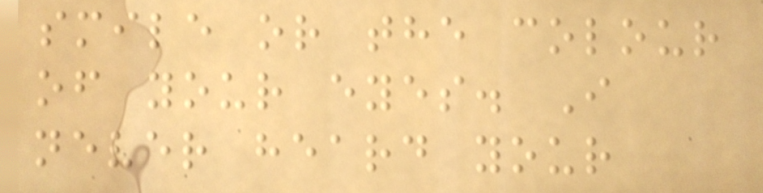smile or the colour
of your eyes. I
never heard your
